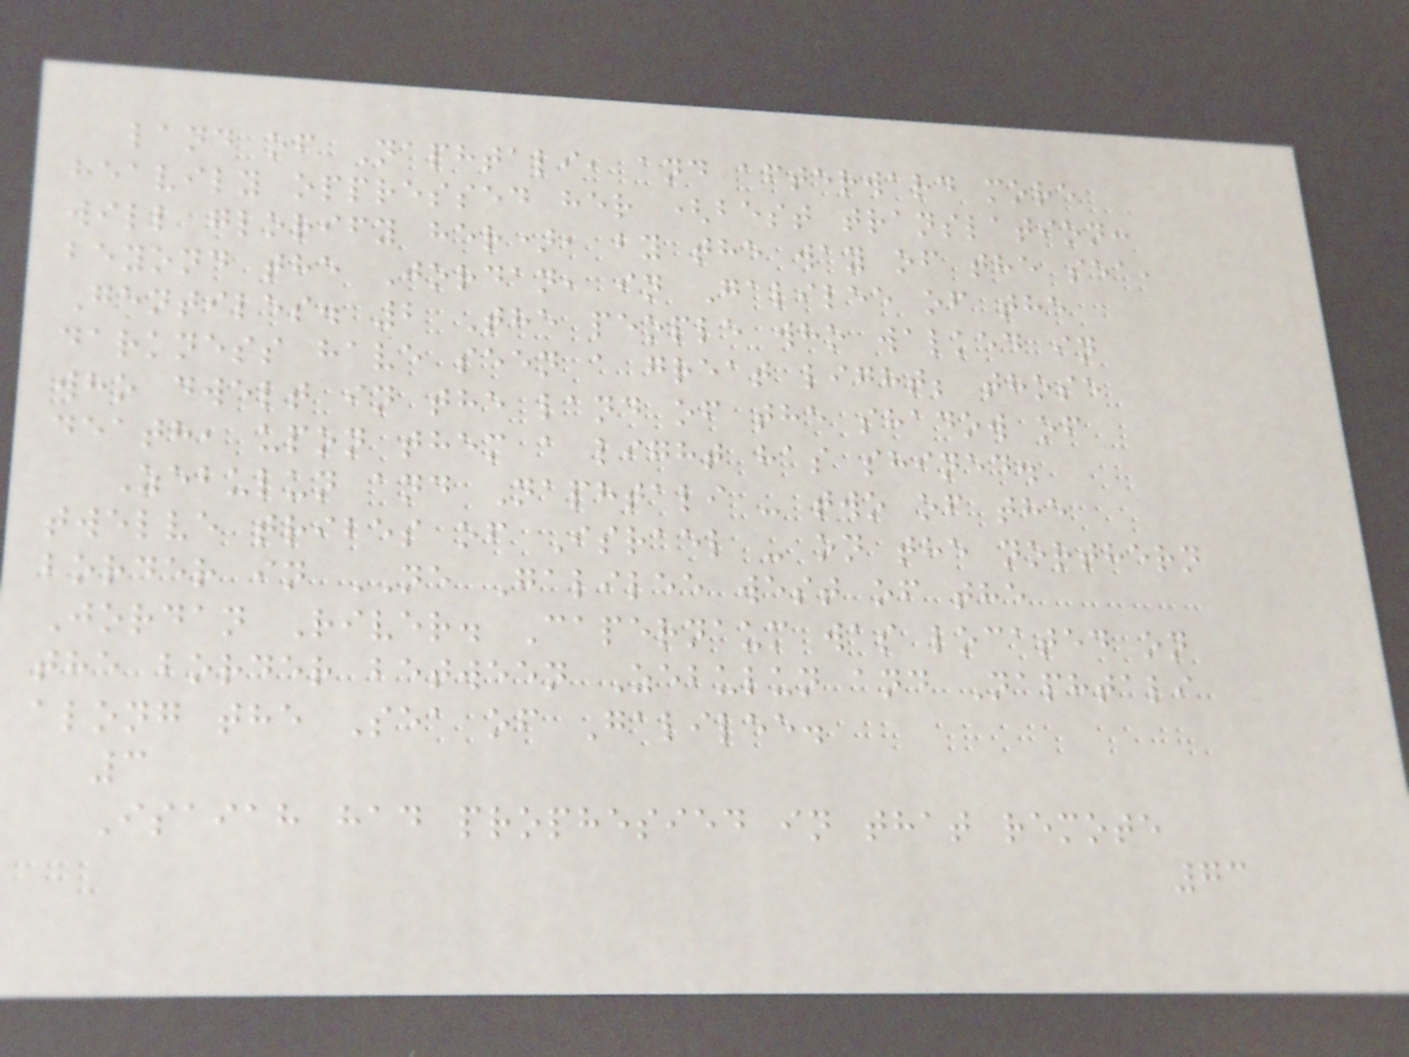land of Naphtali, and afterward more
heavily oppressed her (best translation:
will glorify her), by the way of the sea,
beyond the Jordan, in Galilee of the
Gentiles. 2 The people who walked in
darkness have seen a great light; those
who dwelt in the land of the shadow of
death, upon them a light has shined.
Zebulun and Naphtali - two of the
twelve tribes of Israel - on the northern
border in NE Galilee west of the
Jordan River. Capernaum was located on
the border between Zebulun and Naphtali
along the Sea of Galilee.
3
Isaiah had prophesied in that remote
73
